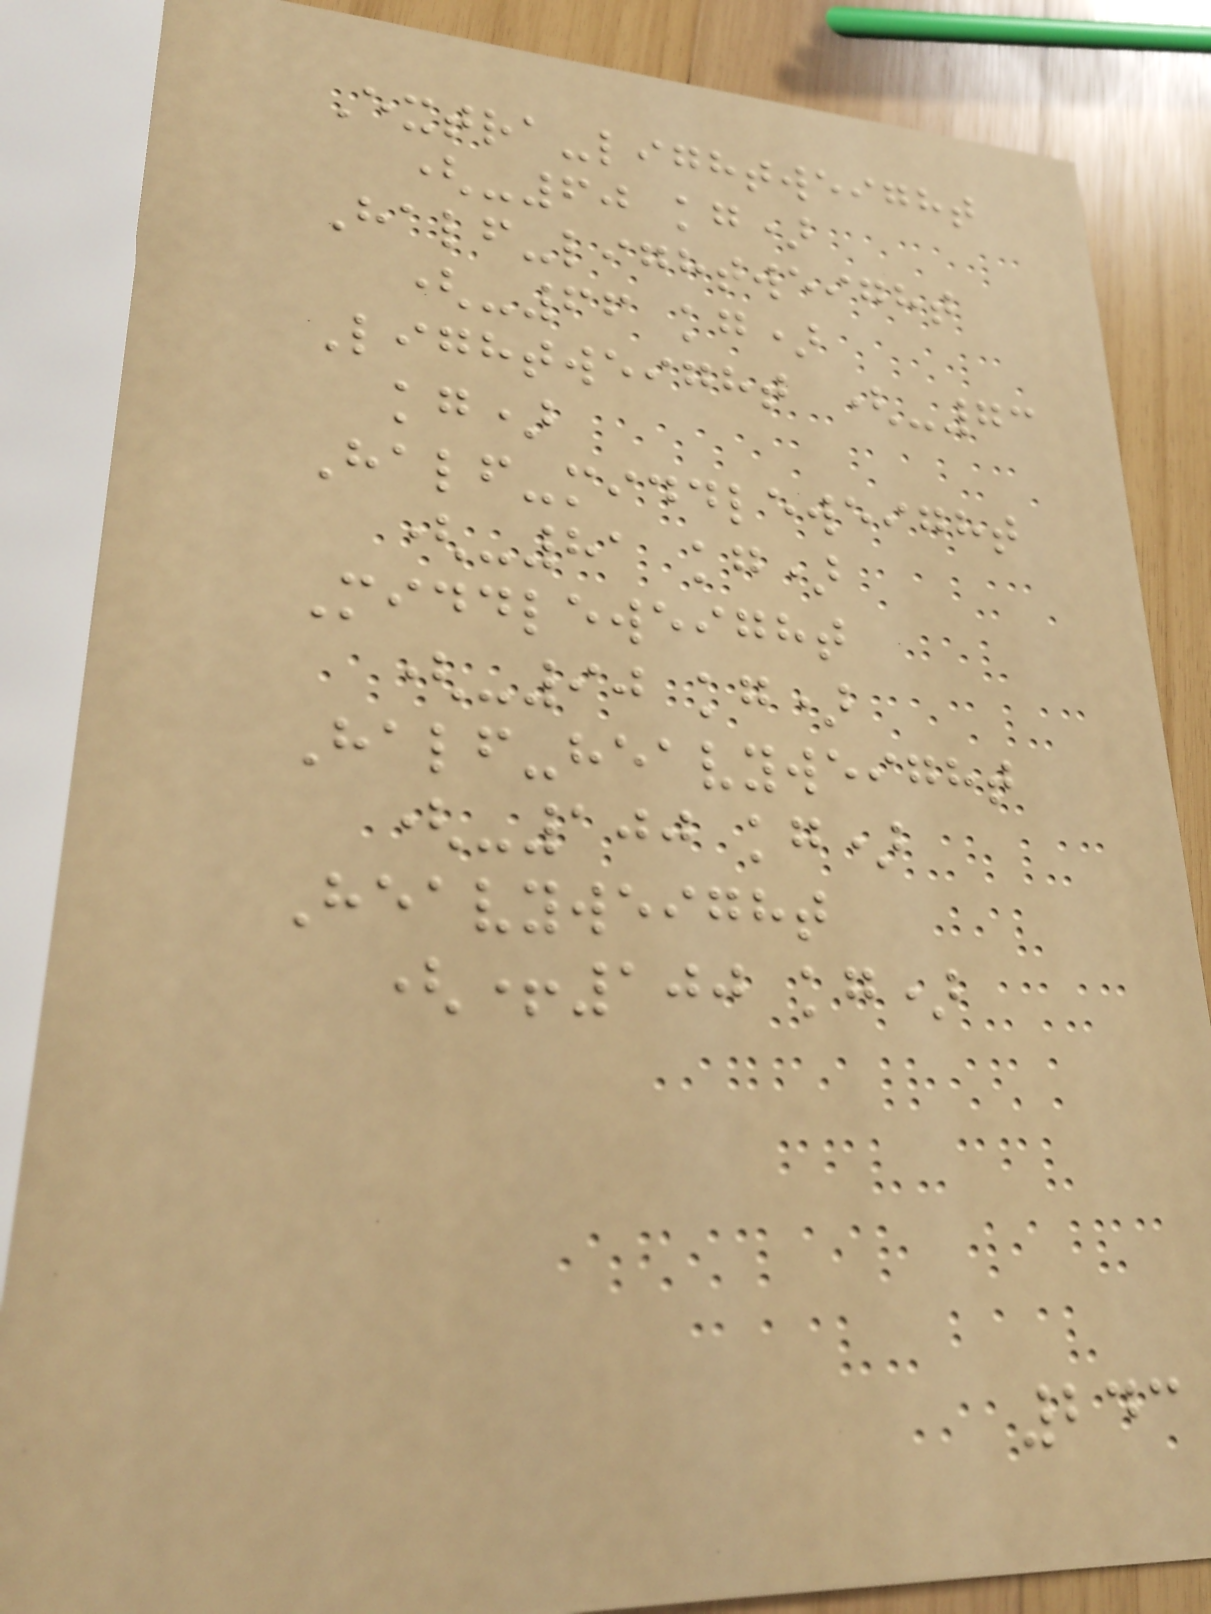Extra-lightweight
(-60 kg)
Half-lightweight
(-66 kg)
Lightweight (-73
kg)
Half-middleweight
(-81 kg)
Middleweight
(-90 kg)
Half-heavyweight
(-100 kg)
Heavyweight
(+100 kg)
243
